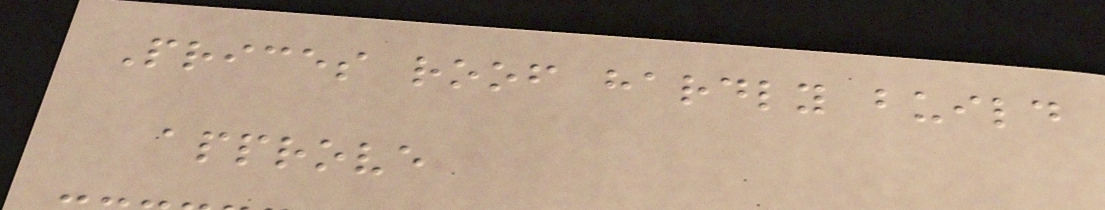Prices roof hardly build
approve
